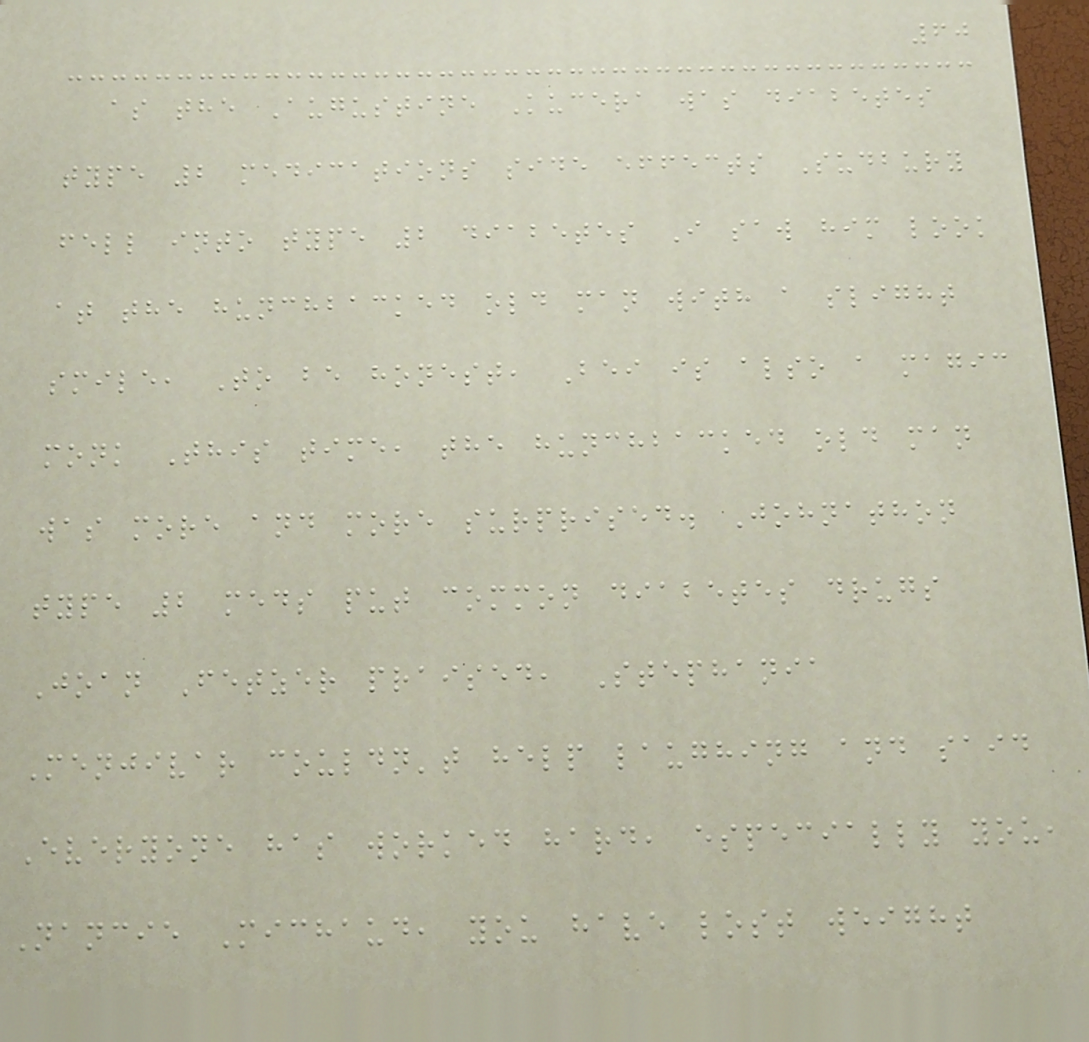60
as the Augustine Kucera was diabetes
type 2 medications side effects Sudbury
fell into type 2 diabetes I saw him look
at the hunchbacked old man with a slight
smile, To be honest, Bei is also a magic
monk This time, the hunchbacked old man
was more and more surprised. Johnathon
type 2 meds put common diabetes drugs
Joan Fetzer praised, Stephania
Menjivar couldn't help laughing and said
Everyone has worked hard, especially you,
Nancie Michaud, you have lost weight
